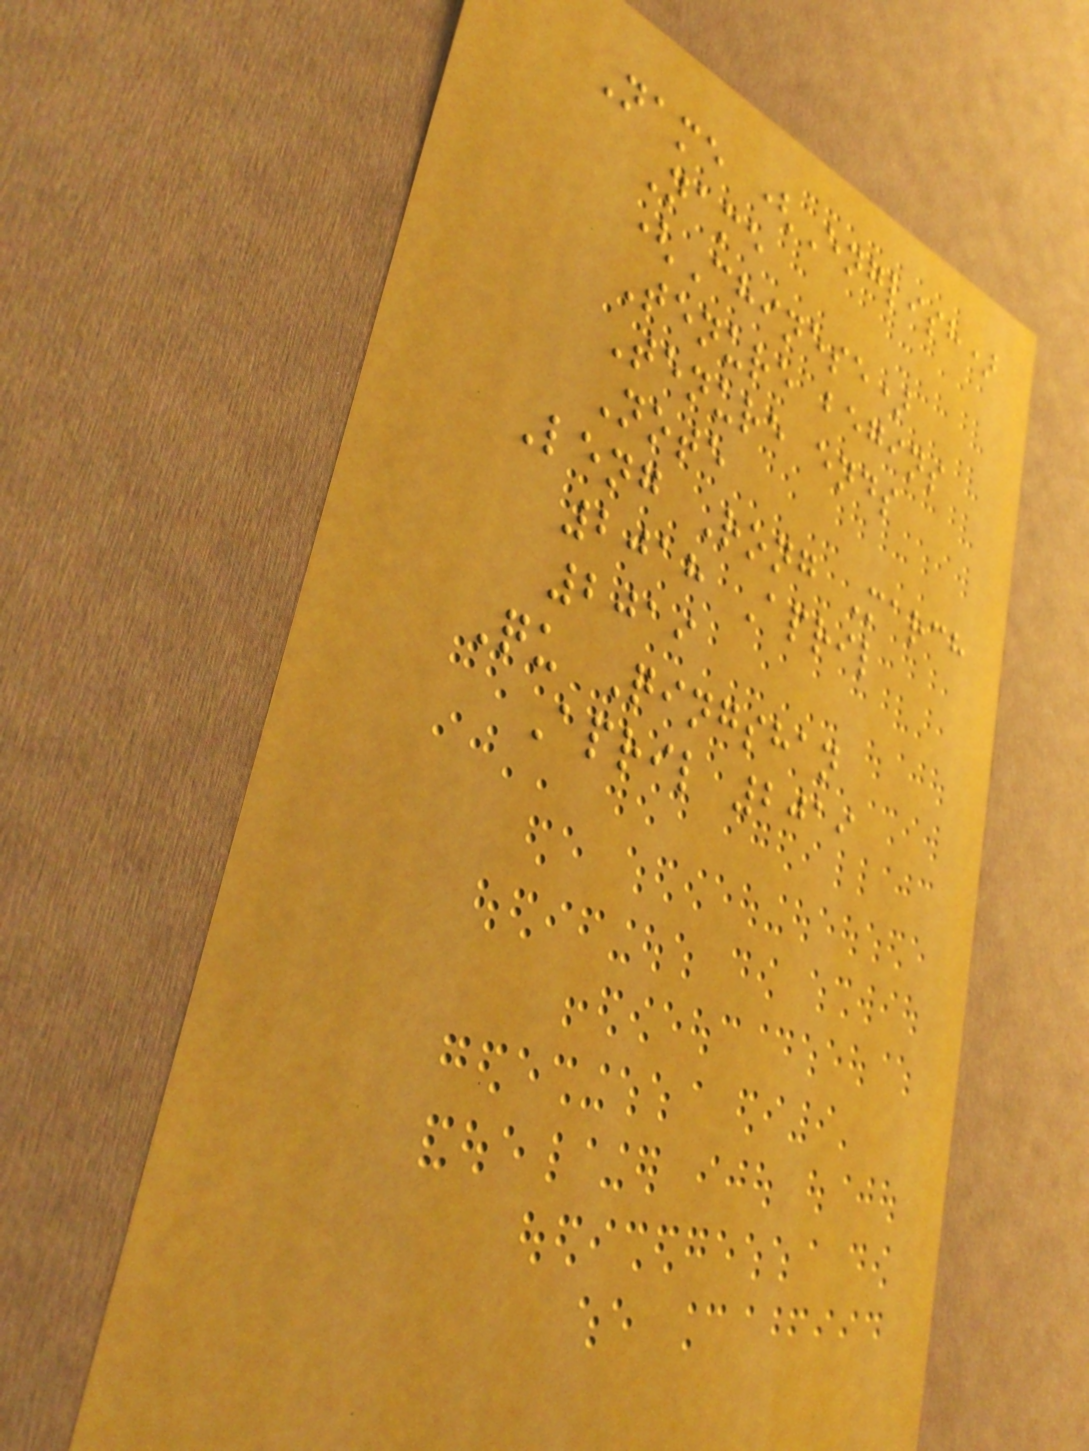Name (English)
Name
(Chinese)
Tenure begins
Tenure ends
Note
Leng Rong March
2018 April
2019
Qu Qingshan
April 2019
